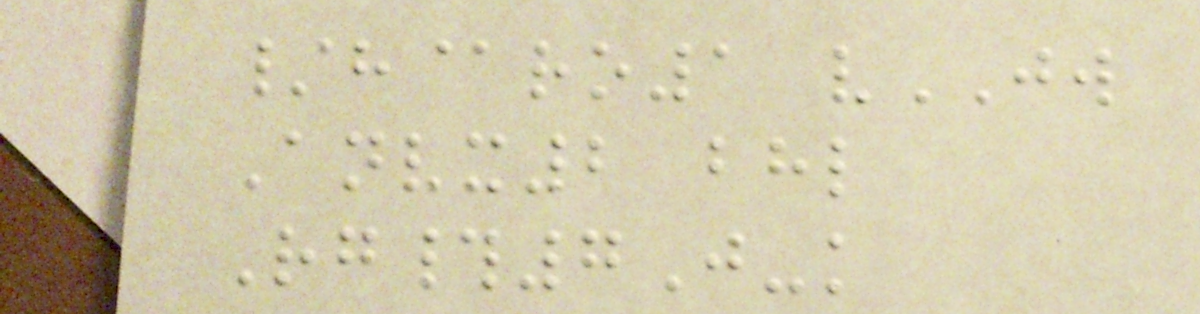/h@ro1 vJW
Anvx2 bhl
Rg#7J-k
